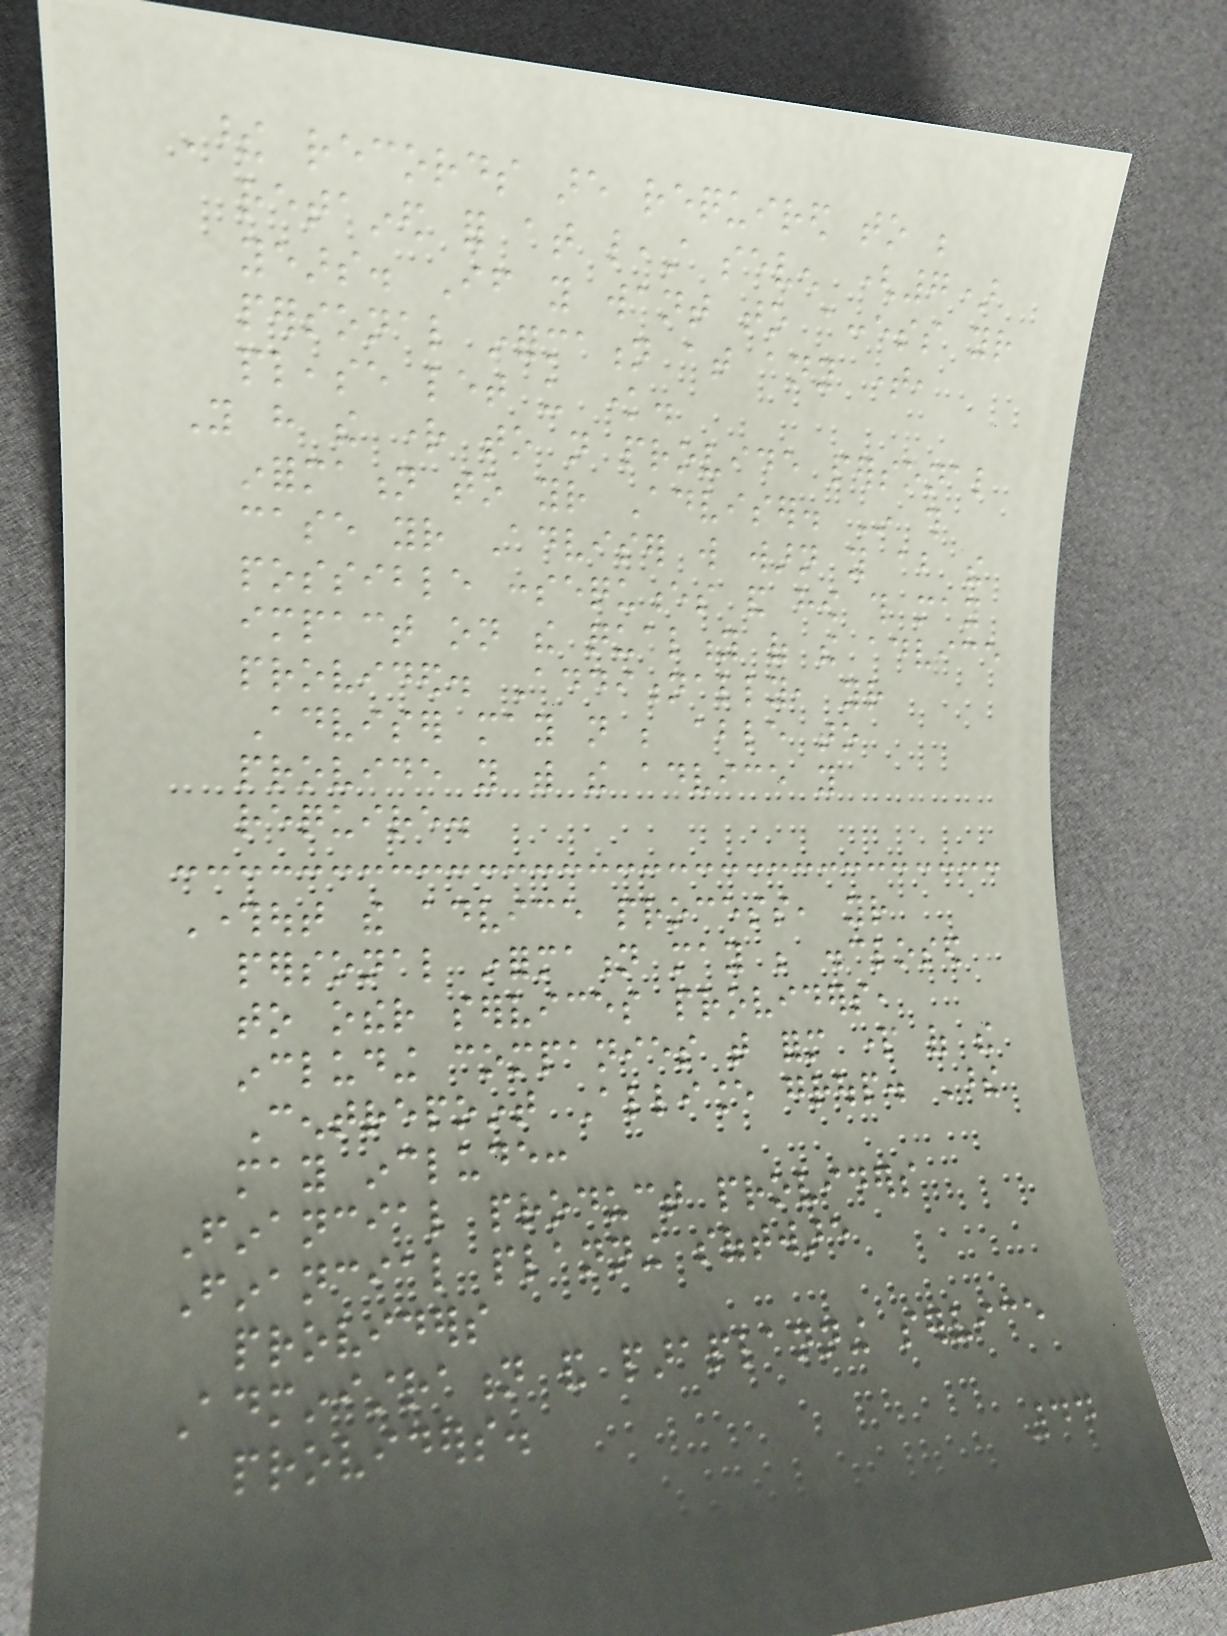These records are required to be
retained for at least seven (7)
years. If you want to access your
personal information at any time,
please let us know.
You have the right to not provide personal
information to your Adviser. In this
case your Adviser will warn you about the
possible consequences and how this may
impact on the quality of the advice
provided. Additionally, your
Adviser may not be able to
provide you with the advice you
require.
Throughout the advice process, your
personal information may be disclosed
to other services providers,
including companies that form part of the
Centrepoint Alliance group. These
may include:
Financial product providers
Financial planning software
providers
Administration and paraplanning service
providers.
44
